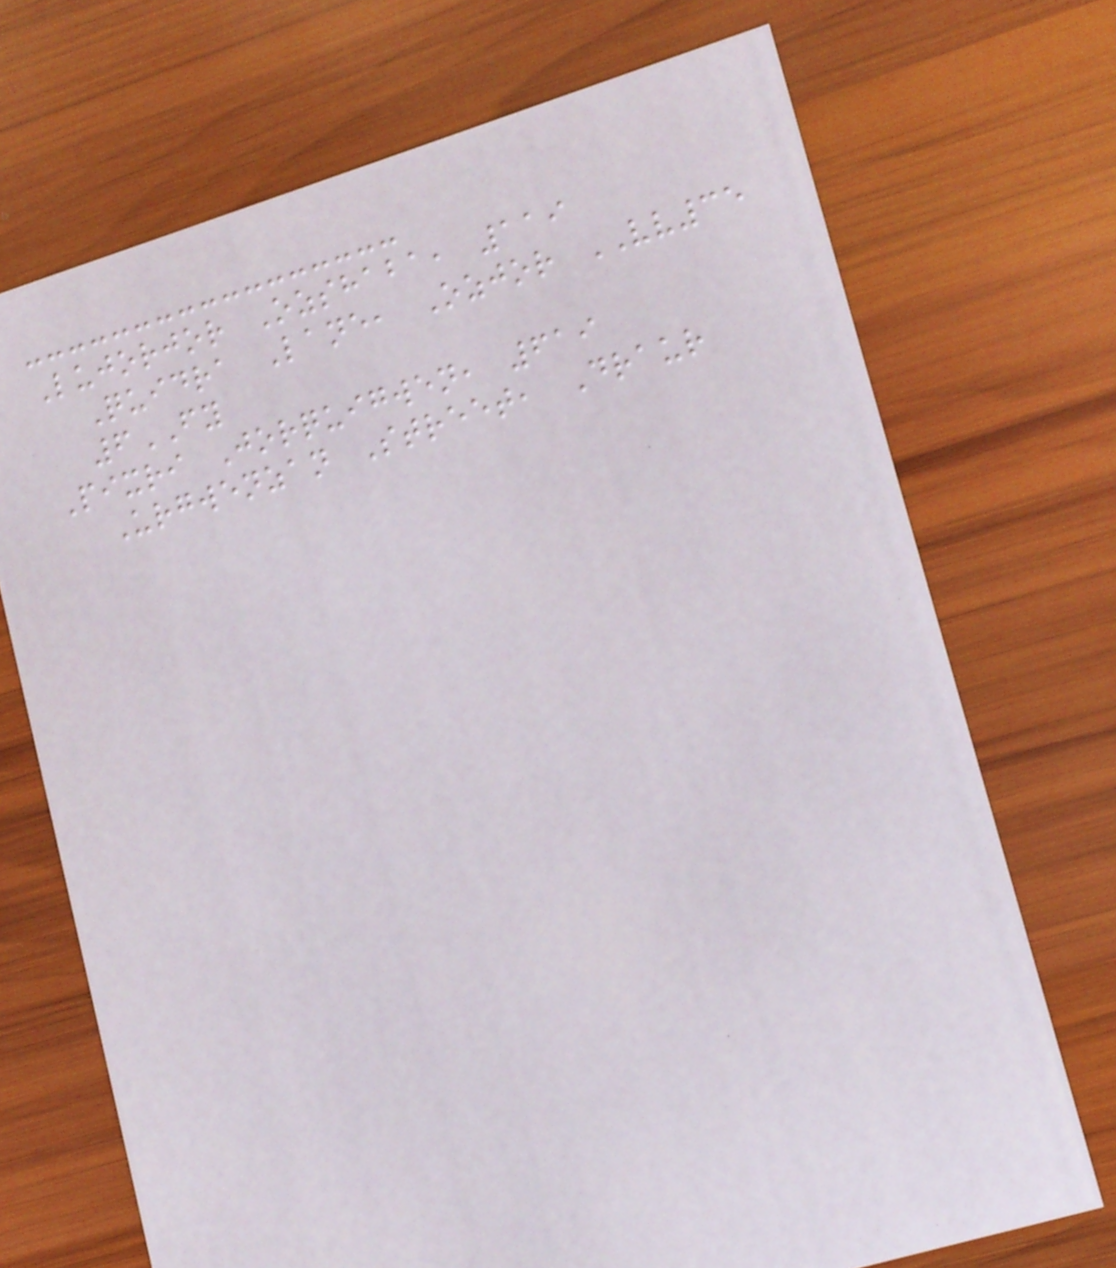Lujorjor Ozshaba, 119
Quidra Lane, Ozjor VV35
6FY
Pixri Jorquigwen, 619
Urgwenzan Street, Draur
